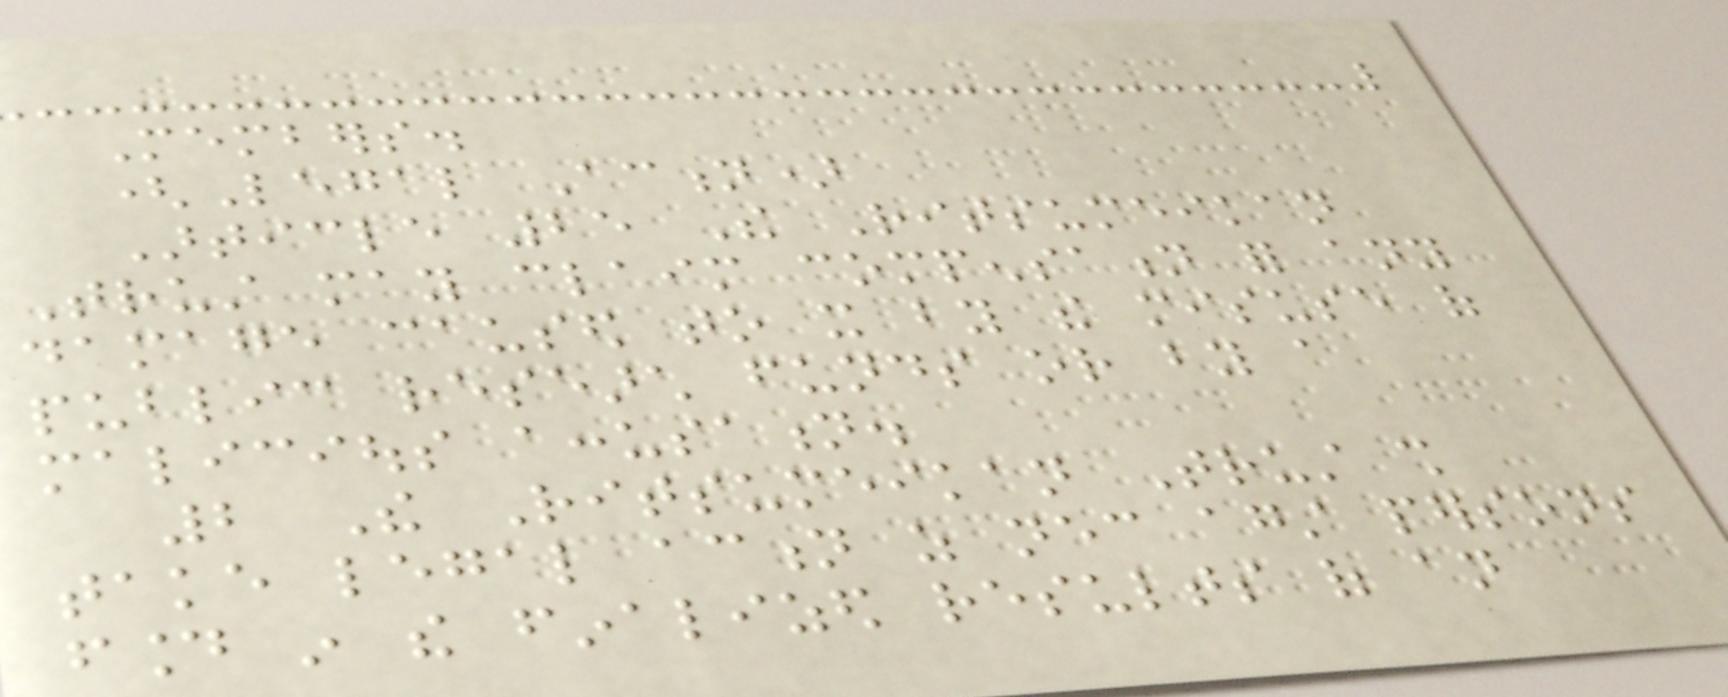Members.
(Legal Action)
Article 25 The Ritsumeikan
Trust may claim compensation for any
damage caused to it by the misuse of
public research funds or by a
malicious accusation.
2 The Ritsumeikan Trust shall
take legal action as necessary against persons
found in the finalized results of an
